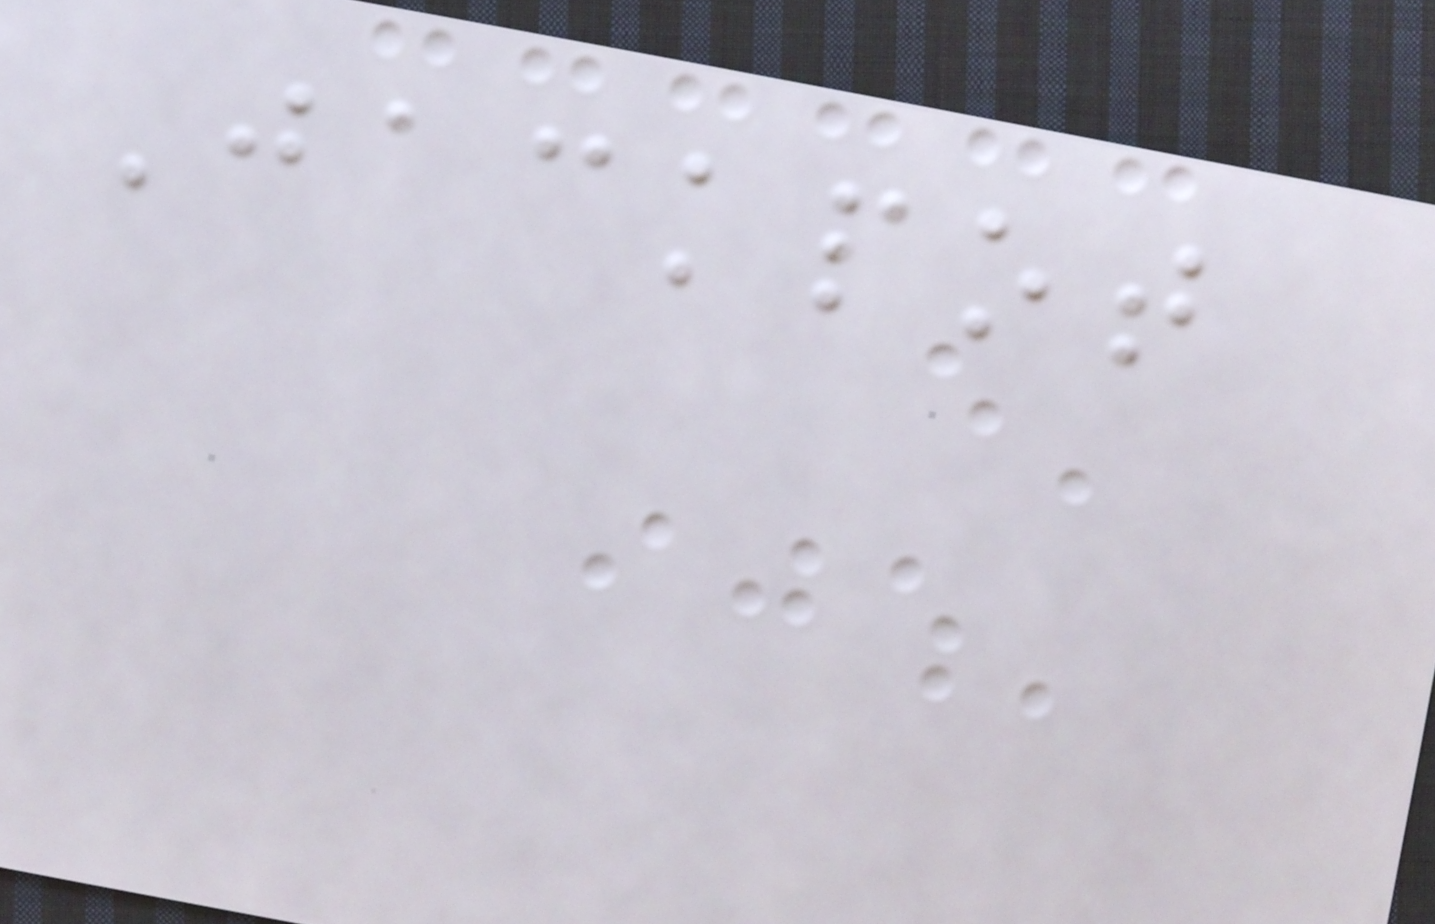Jackpot
